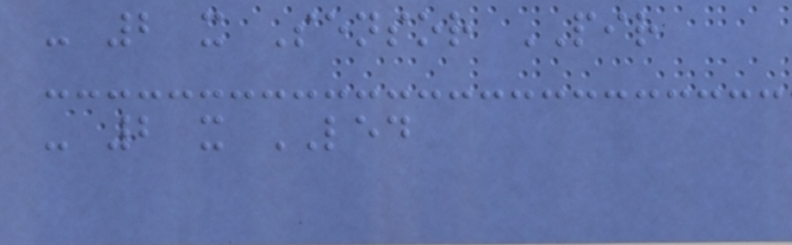- 2 x Sensor PIR
- 2 x LED
